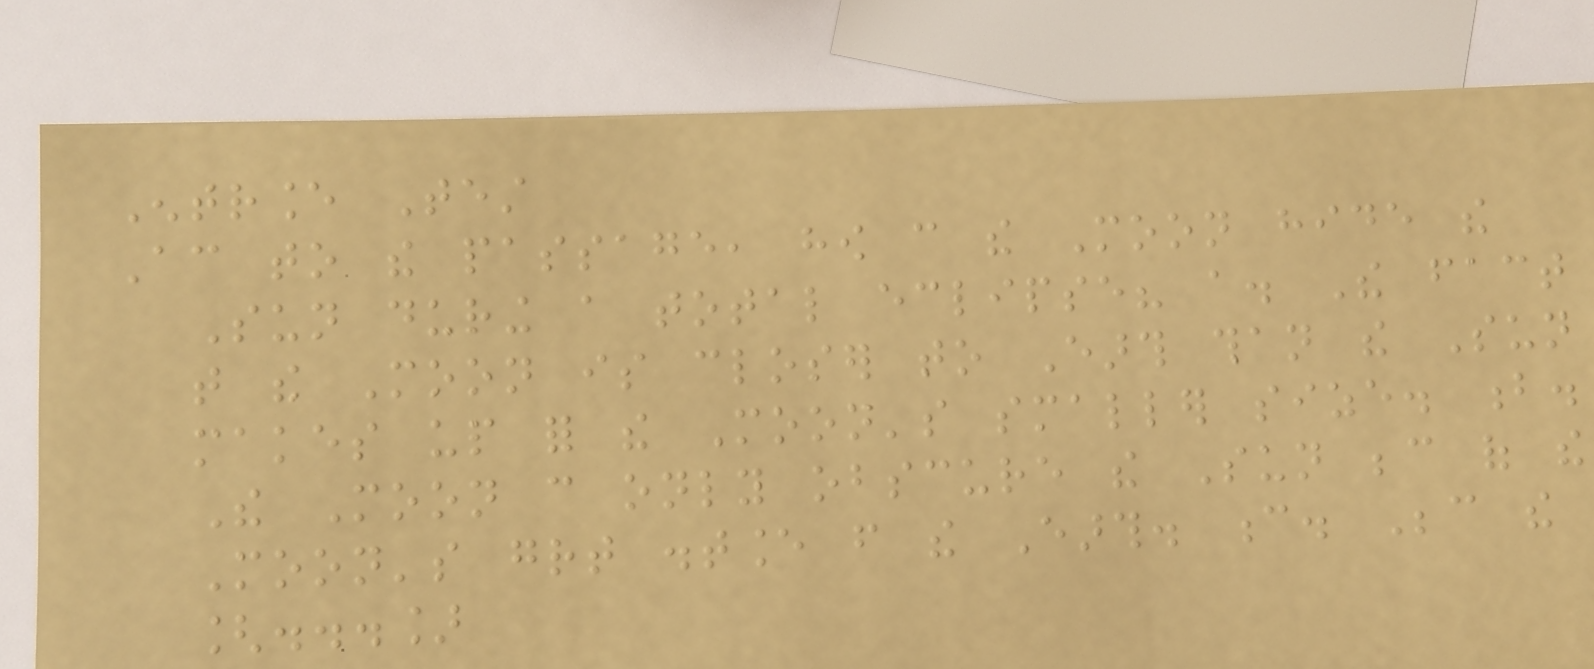Entrance Test
According to the passage, how can the Moon hide the
Sun during a total eclipse? a. The fact
that the Moon is closer to Earth than the Sun
makes up for the Moon's smaller size. b.
The Moon can only obscure the Sun because of the
Moon's great distance from the Earth. c. Because the
[...]
